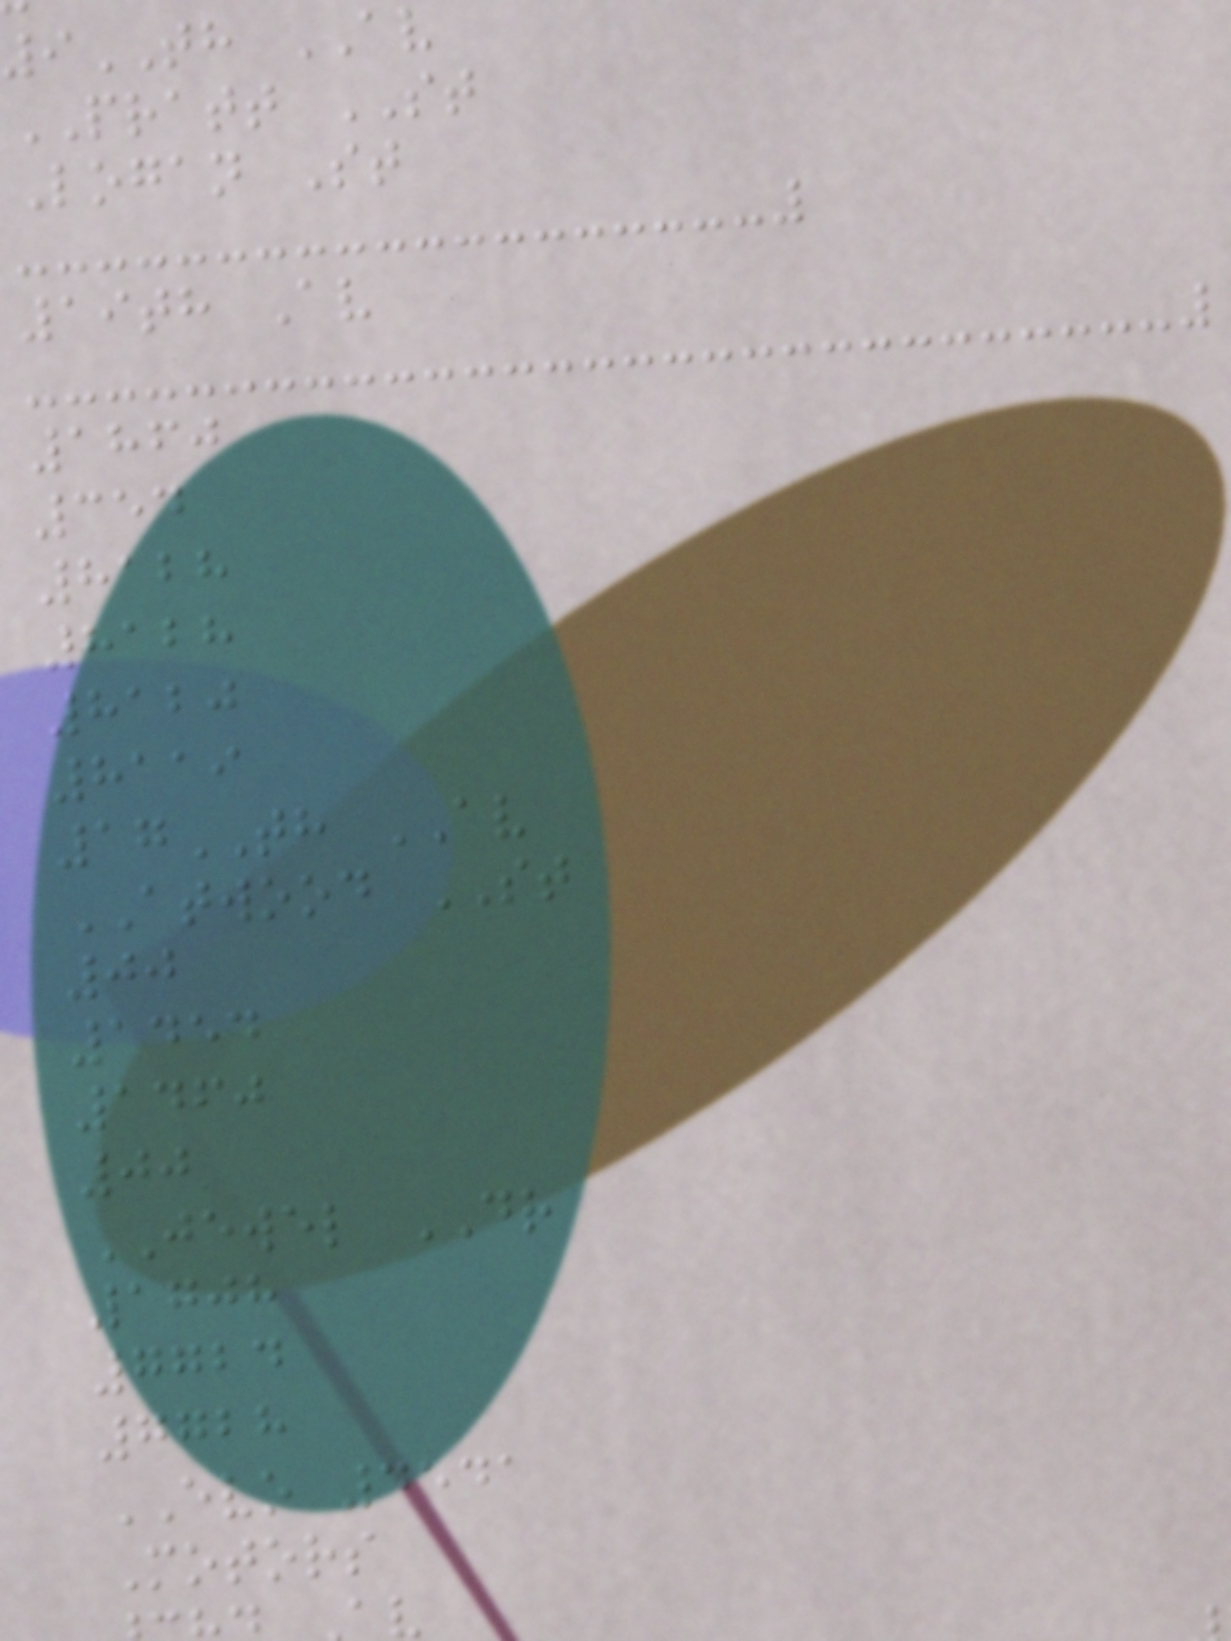9TH AV
PRATT ST
Logan St
19th Av
1860
354
8128
8128
8120
8119
17TH AV
ATWOOD ST
00
1454
1460
00
JEWEL DR
1708
7724
7728
EVO 4541
Motors
